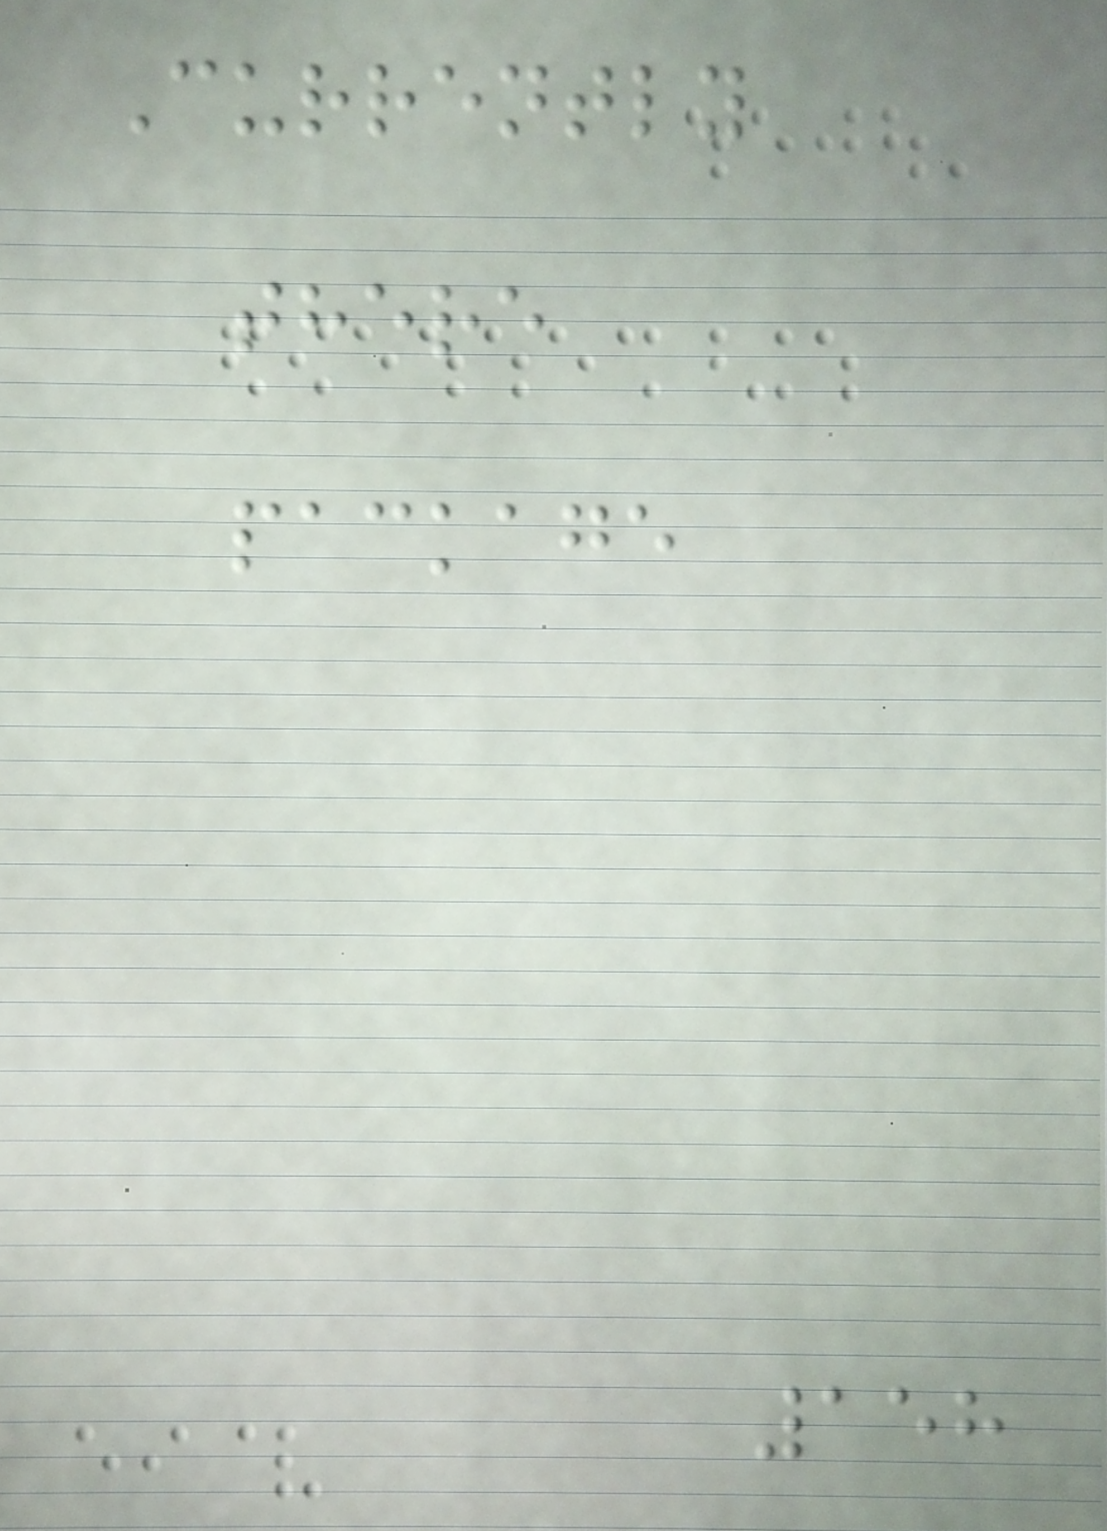Currently
there
package
158
